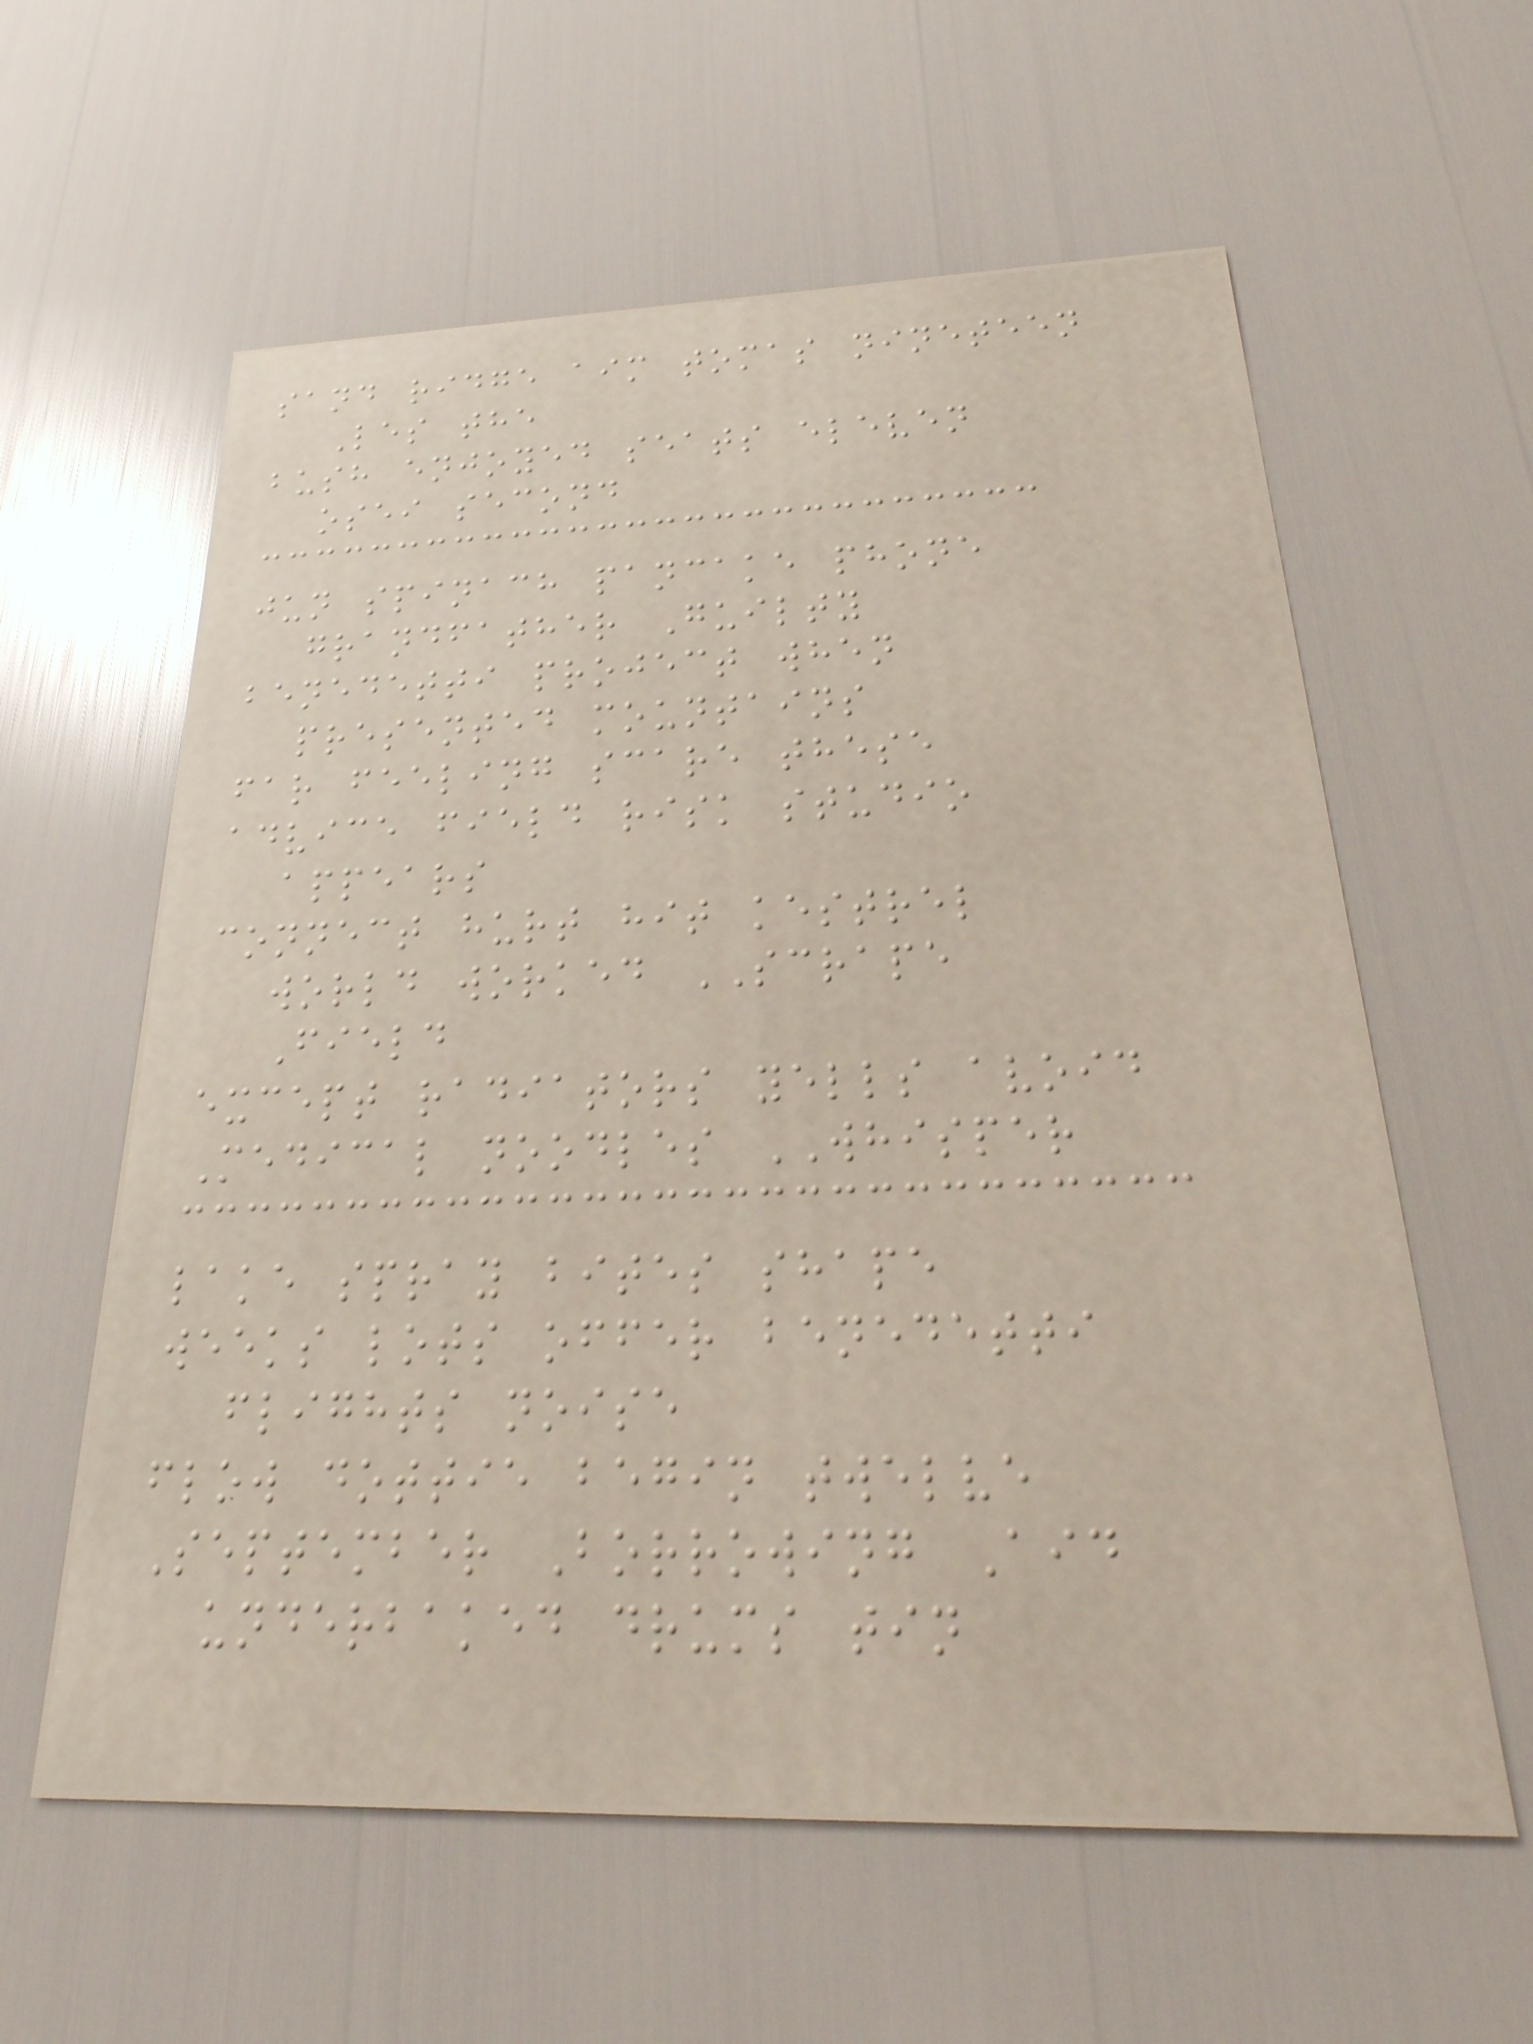sand ridge aim tomas nineteen
Les the
bush enjoyed seats eleven
osei second
jun spinach pancake phone
grandfather Guilty
benedetti project when
presented mountains
far feeling scare these
advice field risk studio
appears
connect hurt hit kestrel
world worked SCRAPE
Field
except radiators yells avoid
Medical noodles WHISPER
lake spray bites shape
weeks lots offer benedetti
flights noise
flow dottie begin twelve
September Borrowing Aid
underbaked drums tin
